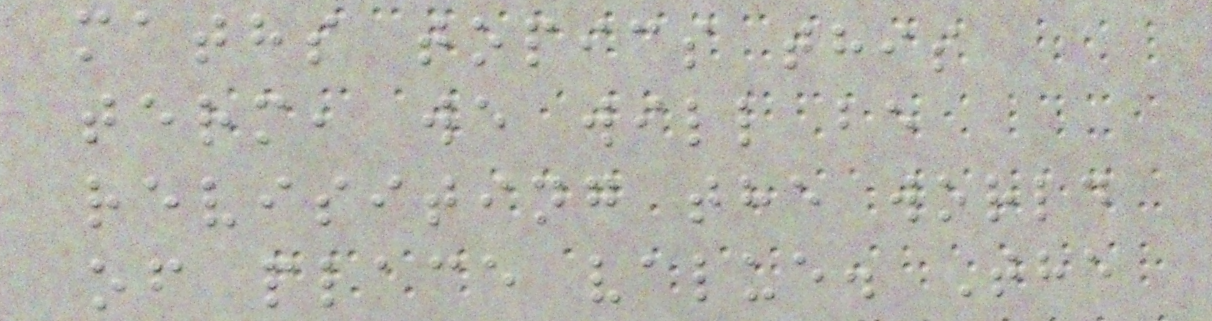maths topics this
term, we will be
revisiting the world
of place value. The
